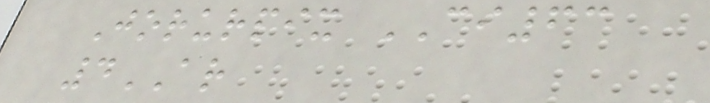Jorurpix CI63
4AR
